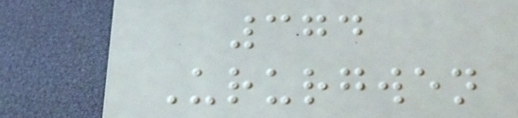374
Ururgwen
